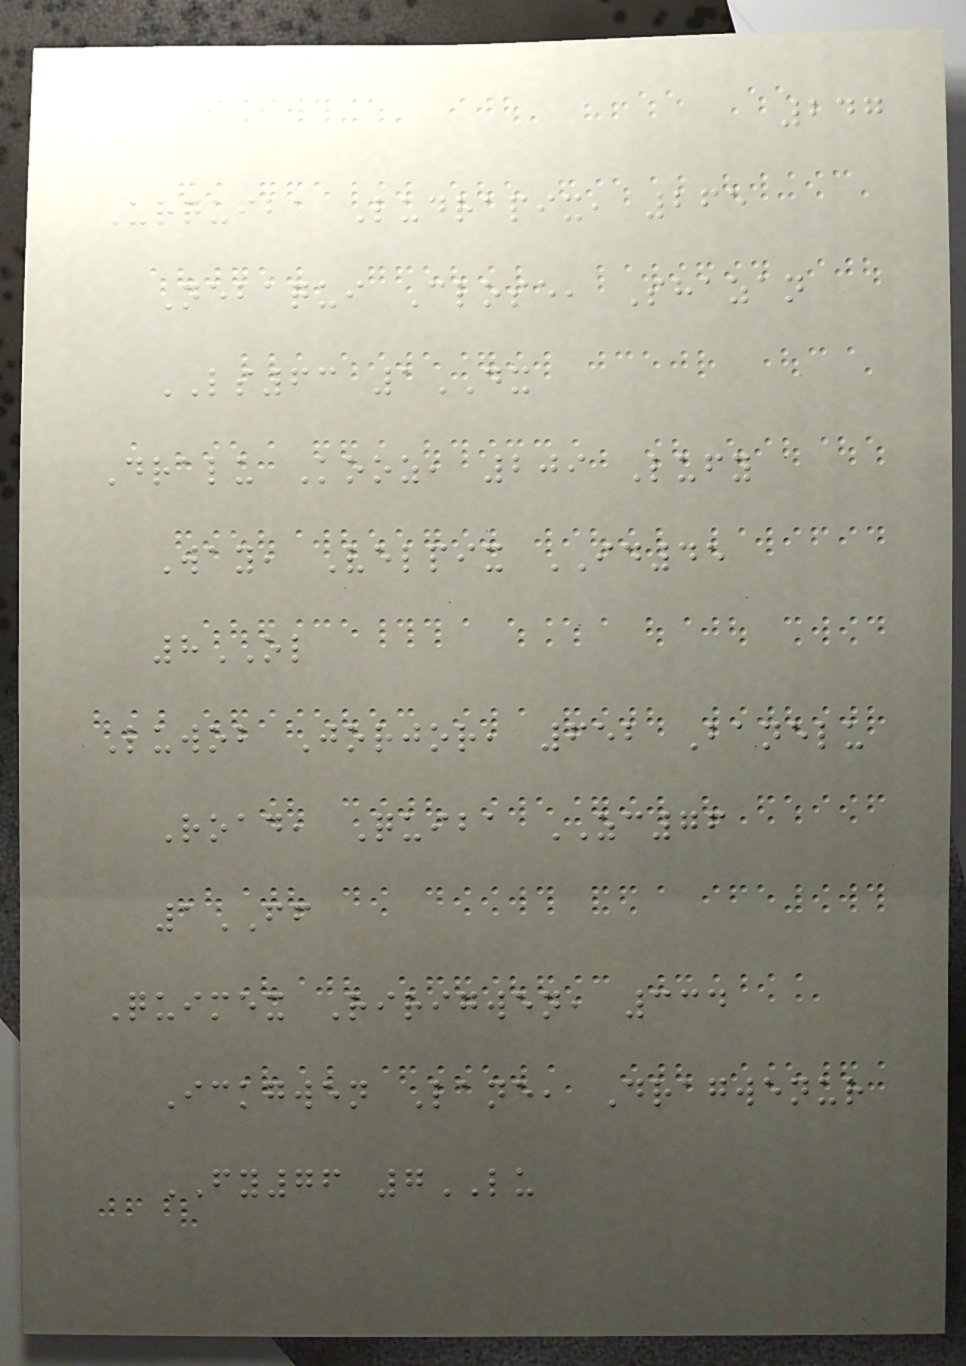247
Urquiba Ludrapix, 265
Nebaqui Close, Shazan
LS63 1DX
Dralu Kooz, 209 Lufy
Way, Velpix ID45
8OL
Luwob Jorjor, 652 Banelu
Road, Quiba ZC76
1FF
Quimex Ririgwen, 334
Ickgwen Lane, Dragwenur
FY76 7LU
